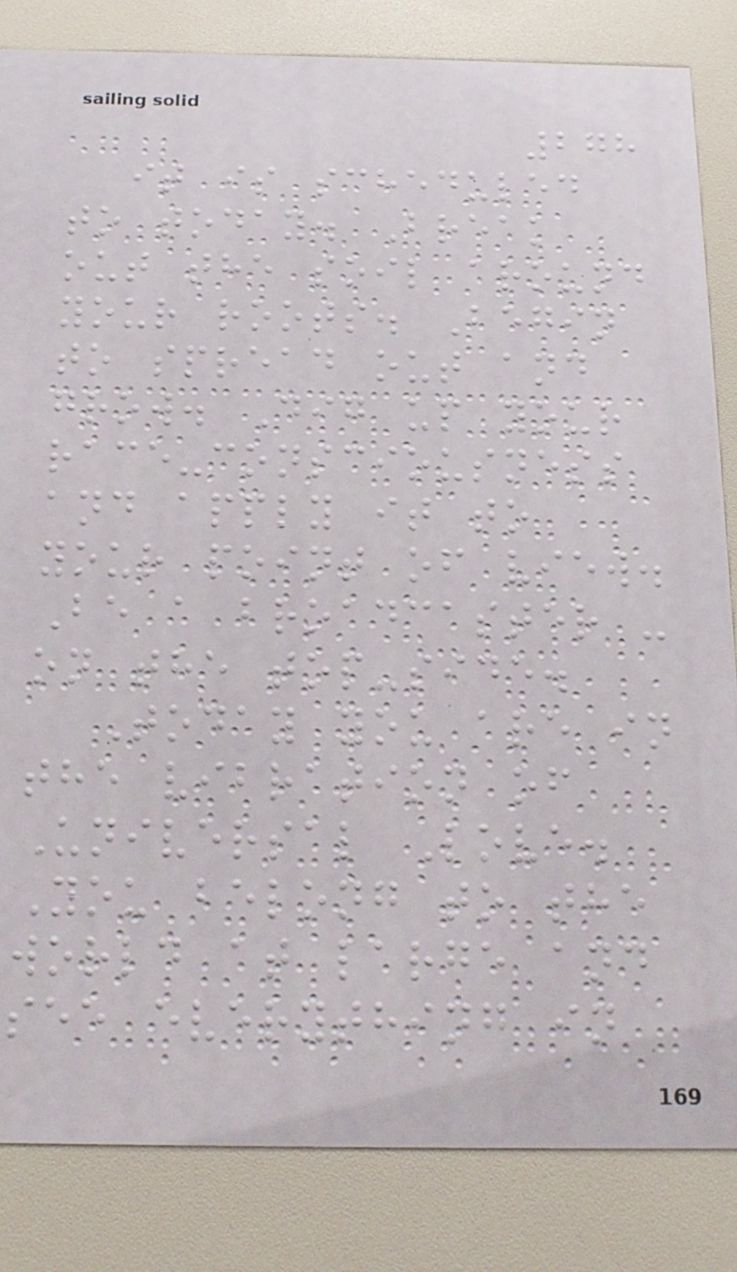278
it is scheduled
to today. Break
out the soil around
your roots. Begin
to spread out and
grow. Dig up your
race-consciousness
and apply it to
your point of view.
Be a broadcaster -
on the top-side.
Today you are in
the vibration of
Universal Love.
You belong to the
world at large and
see everything in
